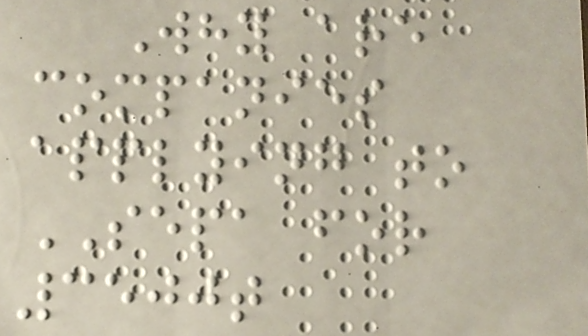Why are
companies
applying to
SEPA for
3500t
